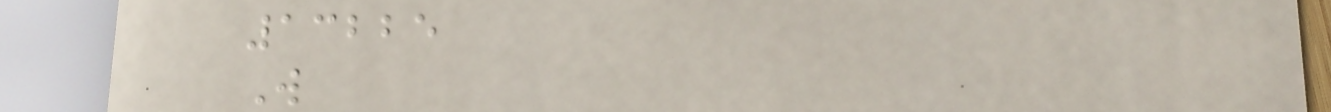13225
W
